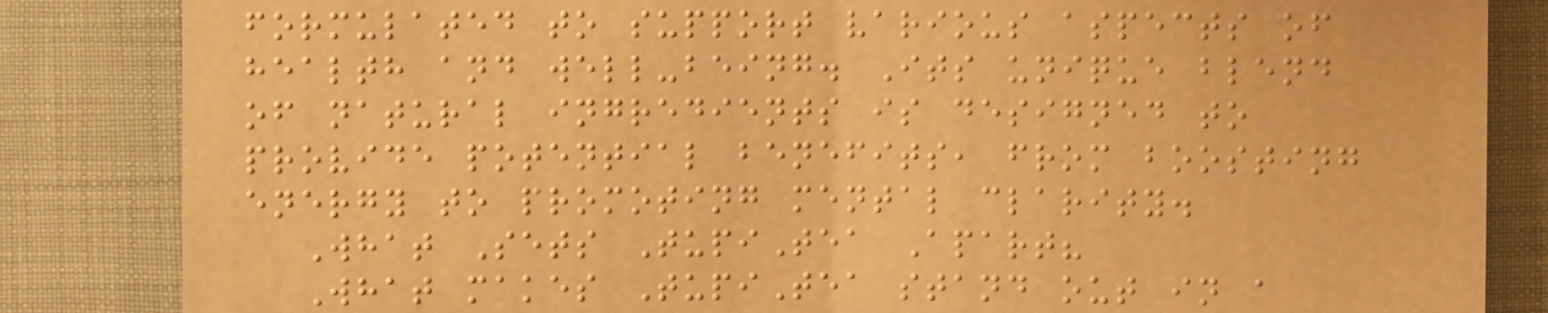formulated to support various aspects of
health and well-being. Its unique blend
of natural ingredients is designed to
provide potential benefits, from boosting
energy to promoting mental clarity.
What Sets TupiTea Apart?
What makes TupiTea stand out in a
